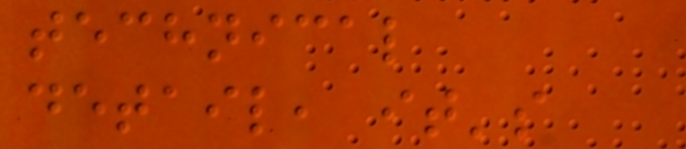technical
detail, it's
